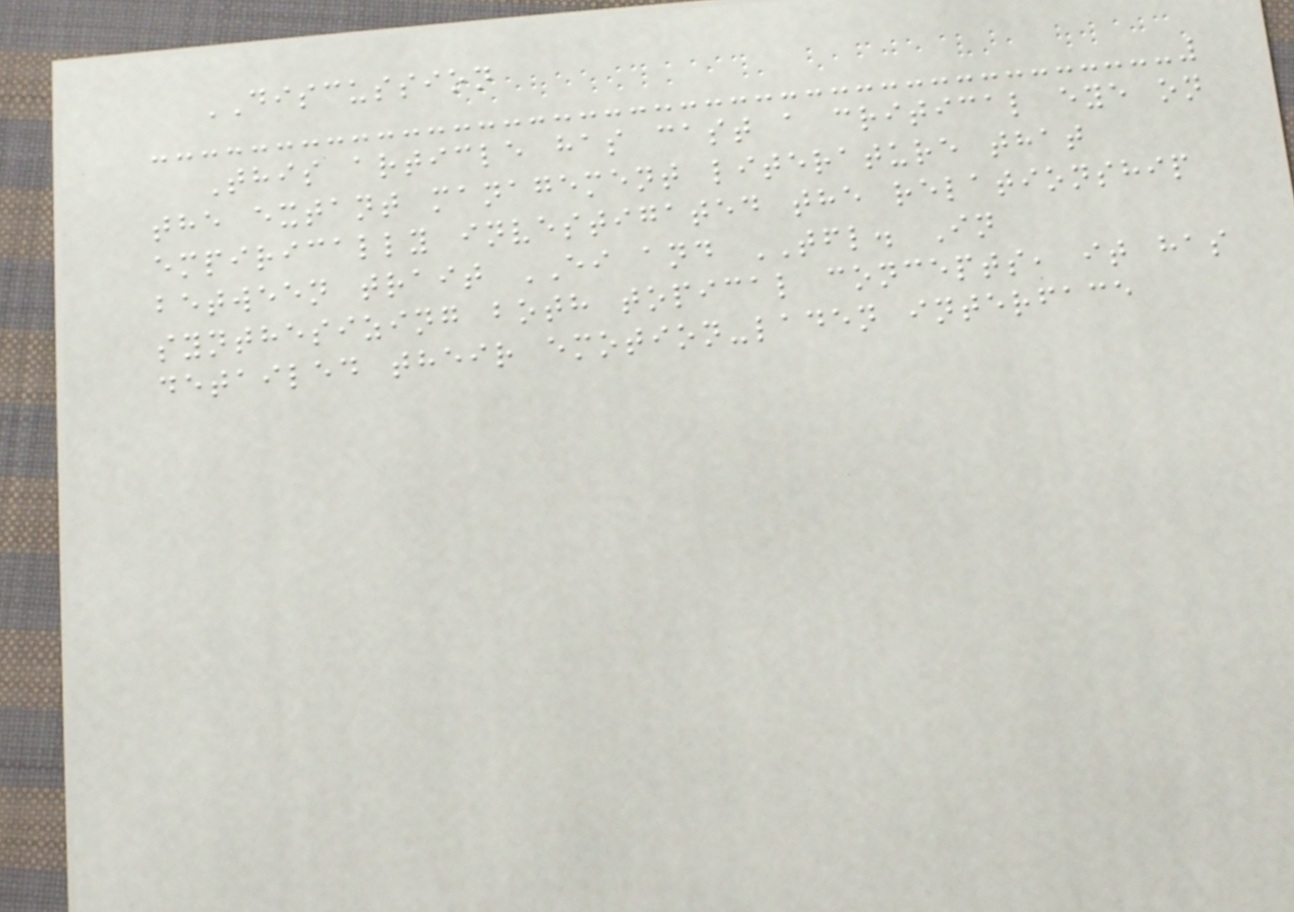DISCUSSION
This article has cast a critical eye on
the extant management literature that
empirically investigated the relationship
between trait EI and TFL. In
synthesizing both topical concepts, it has
detailed their emotion-laden interface
